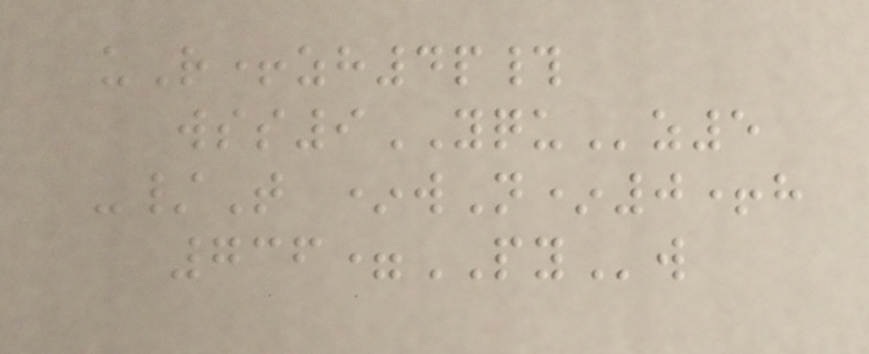uR+zh4p#
wss9YQUz5
-/T *wN*0+h
736=PYw
